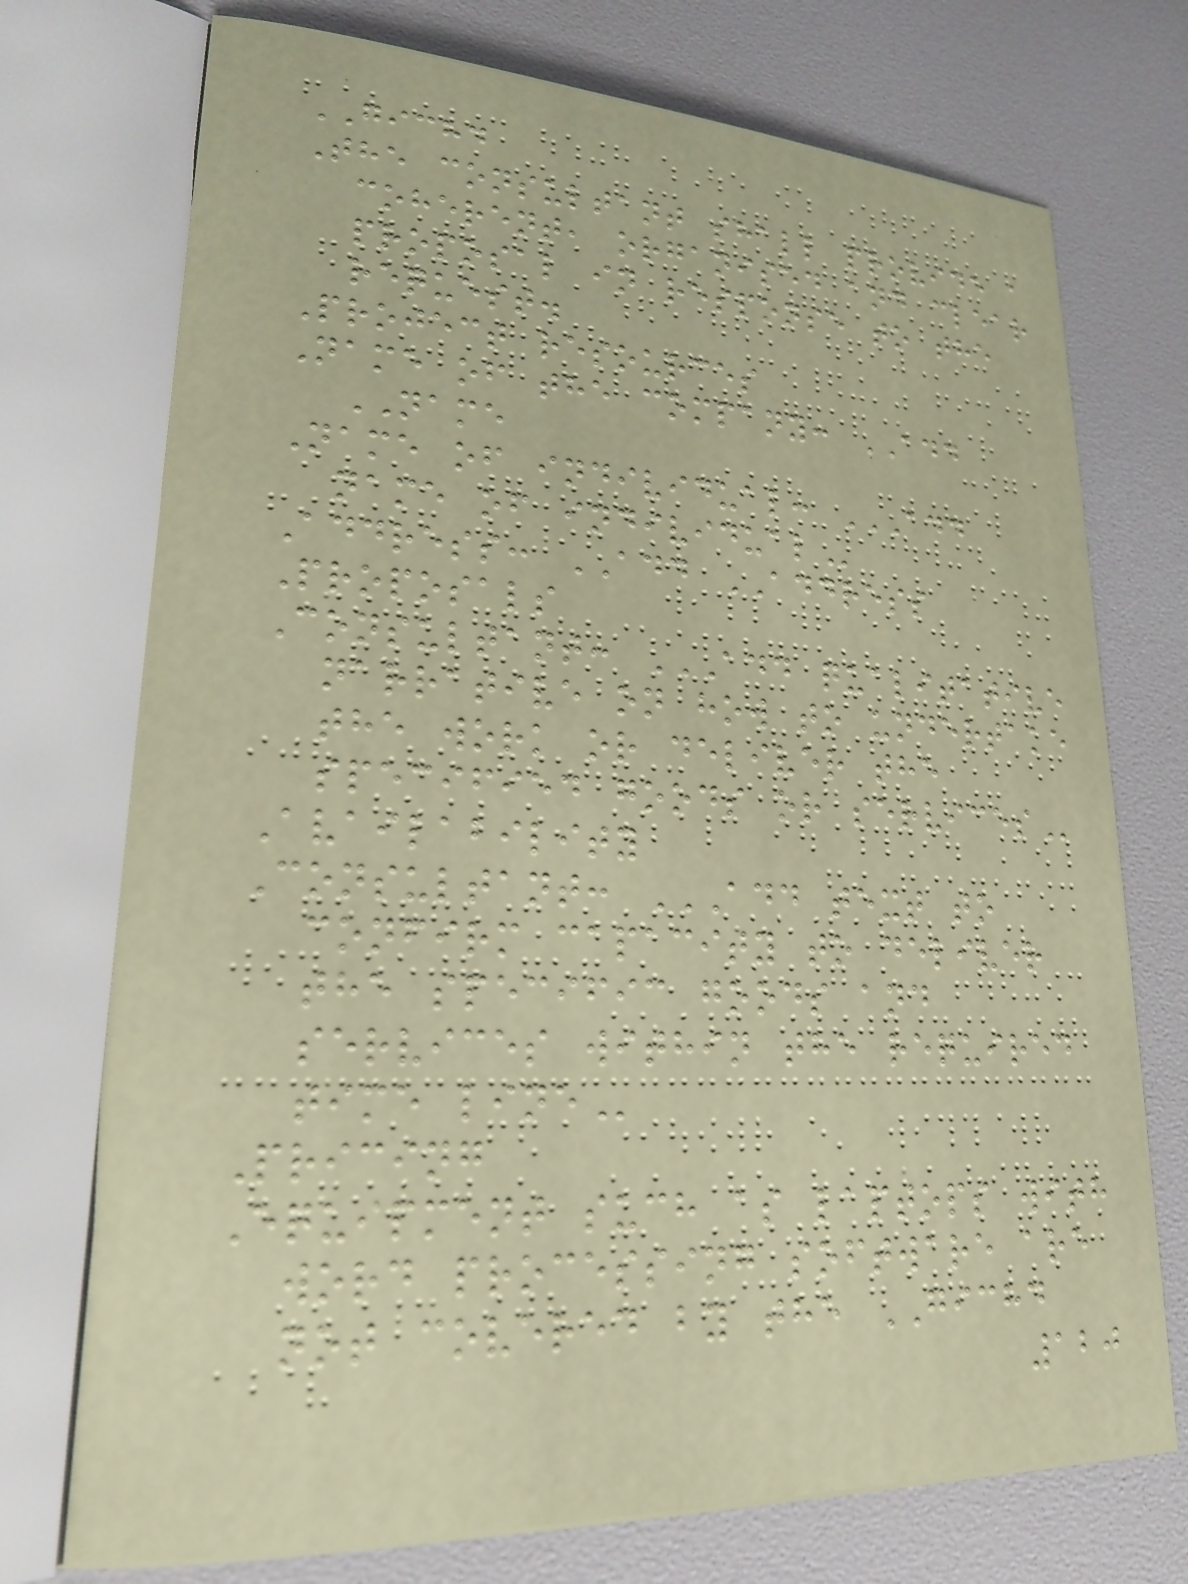GICHD
The consultant shall provide a
coherent, organised and clear
proposal in response to the
request.
Project resources
Name of the company: ADD
NAME
Name of individual: ADD
NAME OF INDIVIDUAL
Address: ADD ADDRESS
Proposals
Consultant: ADD QUALITATIVE
NARRATIVE ON HOW TO UNDERTAKE
THE WORK OR DELIVER THE
SPECIFIED GOODS OR SERVICES
Availability
Consultant: ADD TEXT TO
CONFIRM CAPACITY TO DELIVER
THE SPECIFIC GOODS AND
SERVICES WITHIN THE REQUIRED
TIME LINE
Pricing
Equipment such as laptops with
word processing software are
not covered by the GICHD
120
